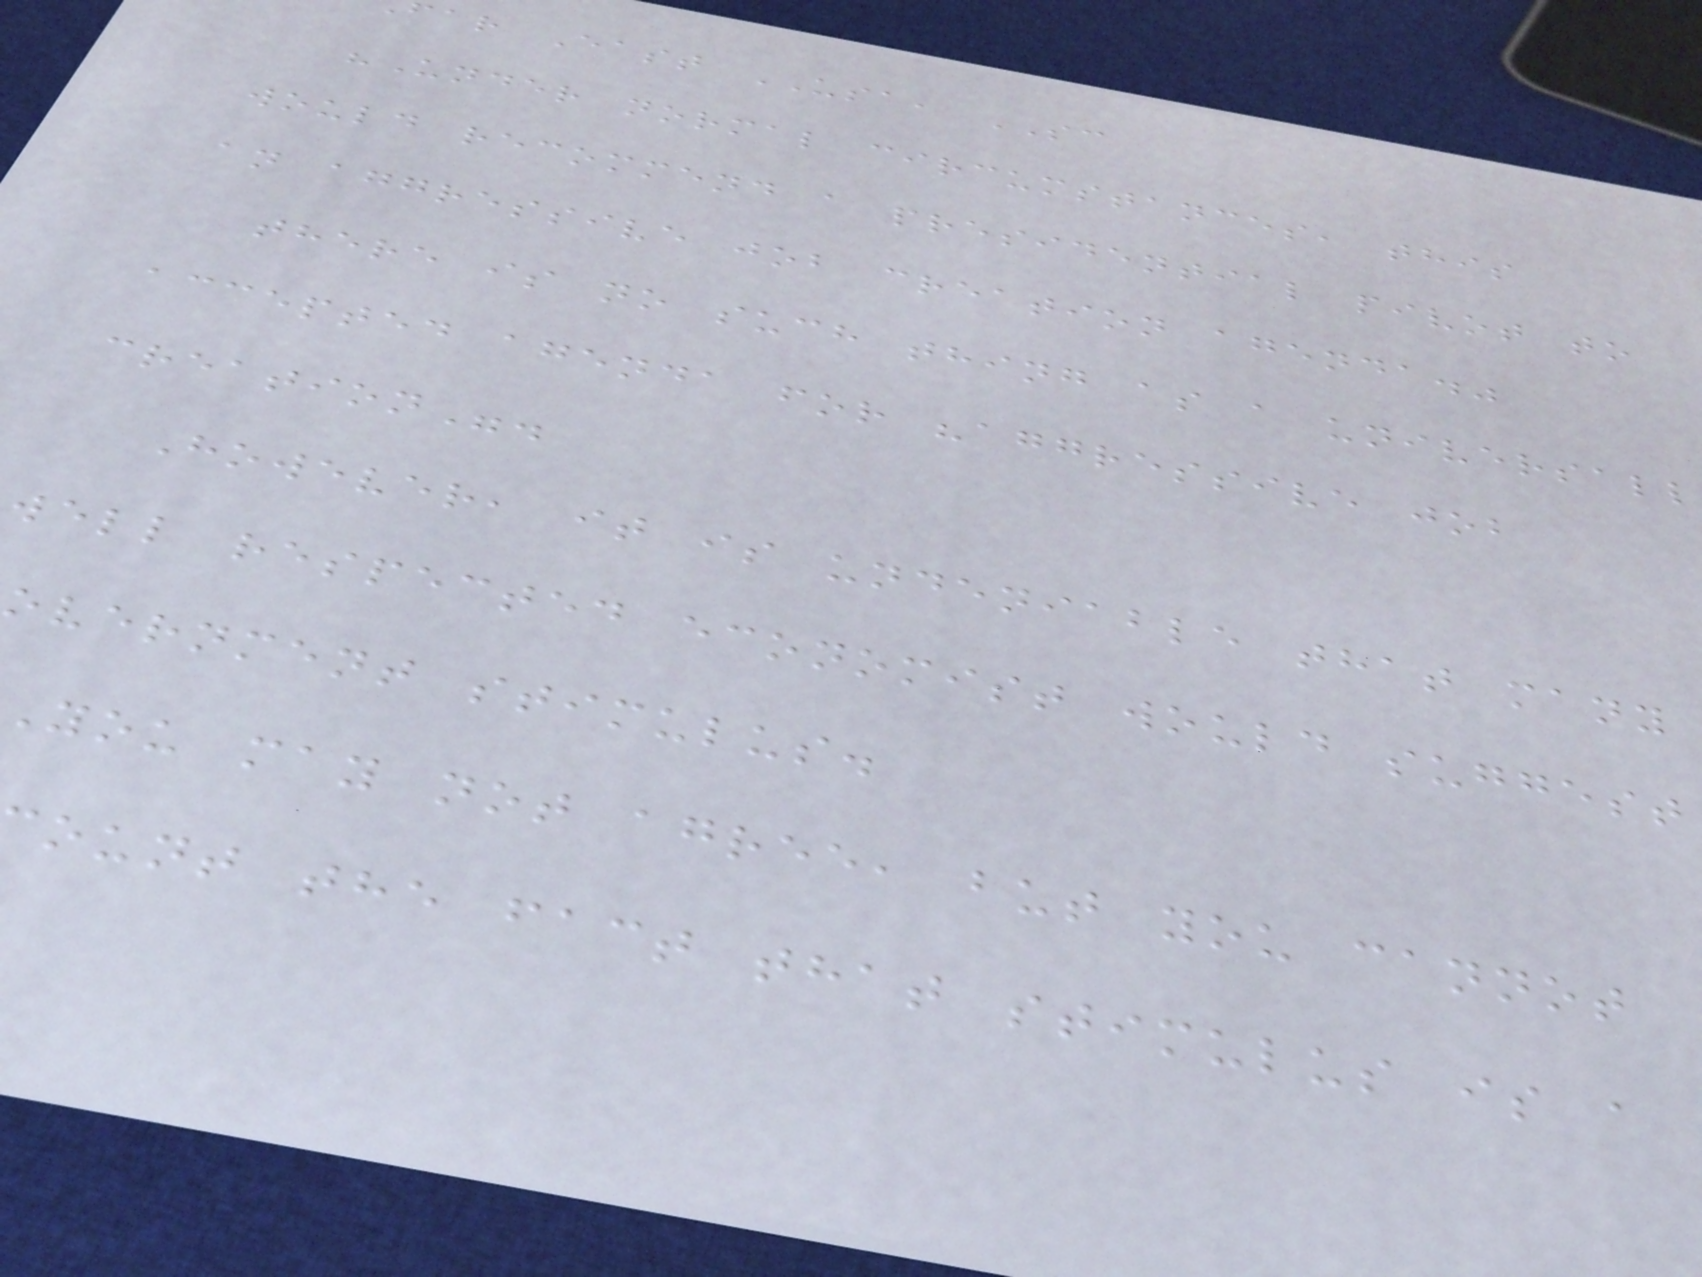ar East USA, SC
"Under normal circumstances, this
would recommend a presidential pivot to
an aggressive job creation agenda."
there is no such thing as a universall
accepted agenda for "aggressive job
creation".
However, it is undeniable that many
well respected economist would suggest
overnment stimulus.
you may not agree, but you cannot
ount the fact that stimulus is a
